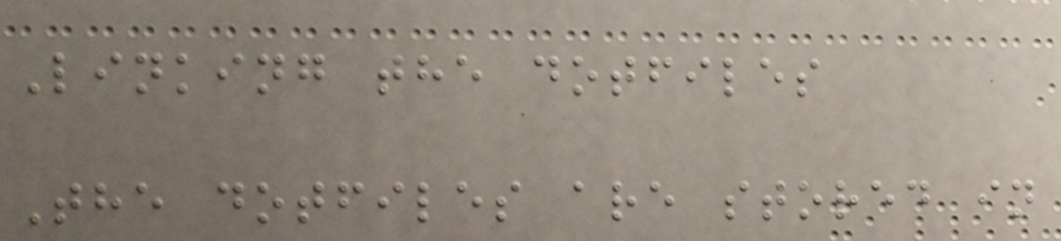Linking the dotfiles
The dotfiles are stored in
